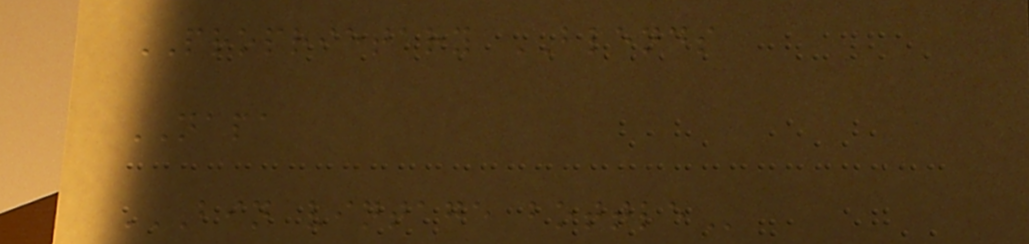PROPRIETARY BLENDS
NAPA
BIN VINTAGE BOTTLE
